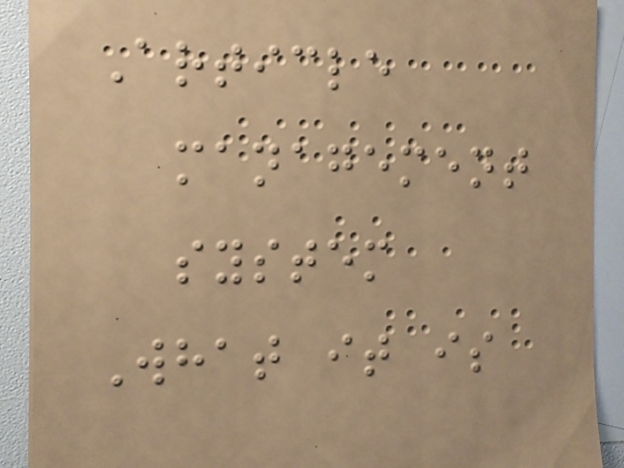Article
management
system
What it is
